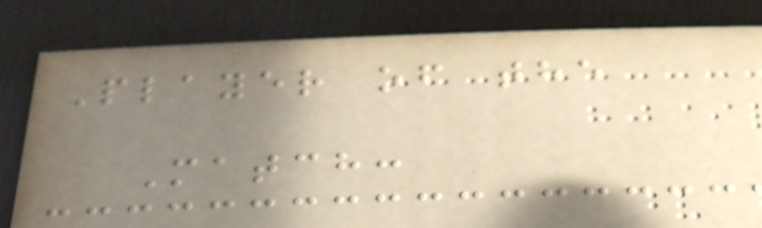Player of the
Match:
